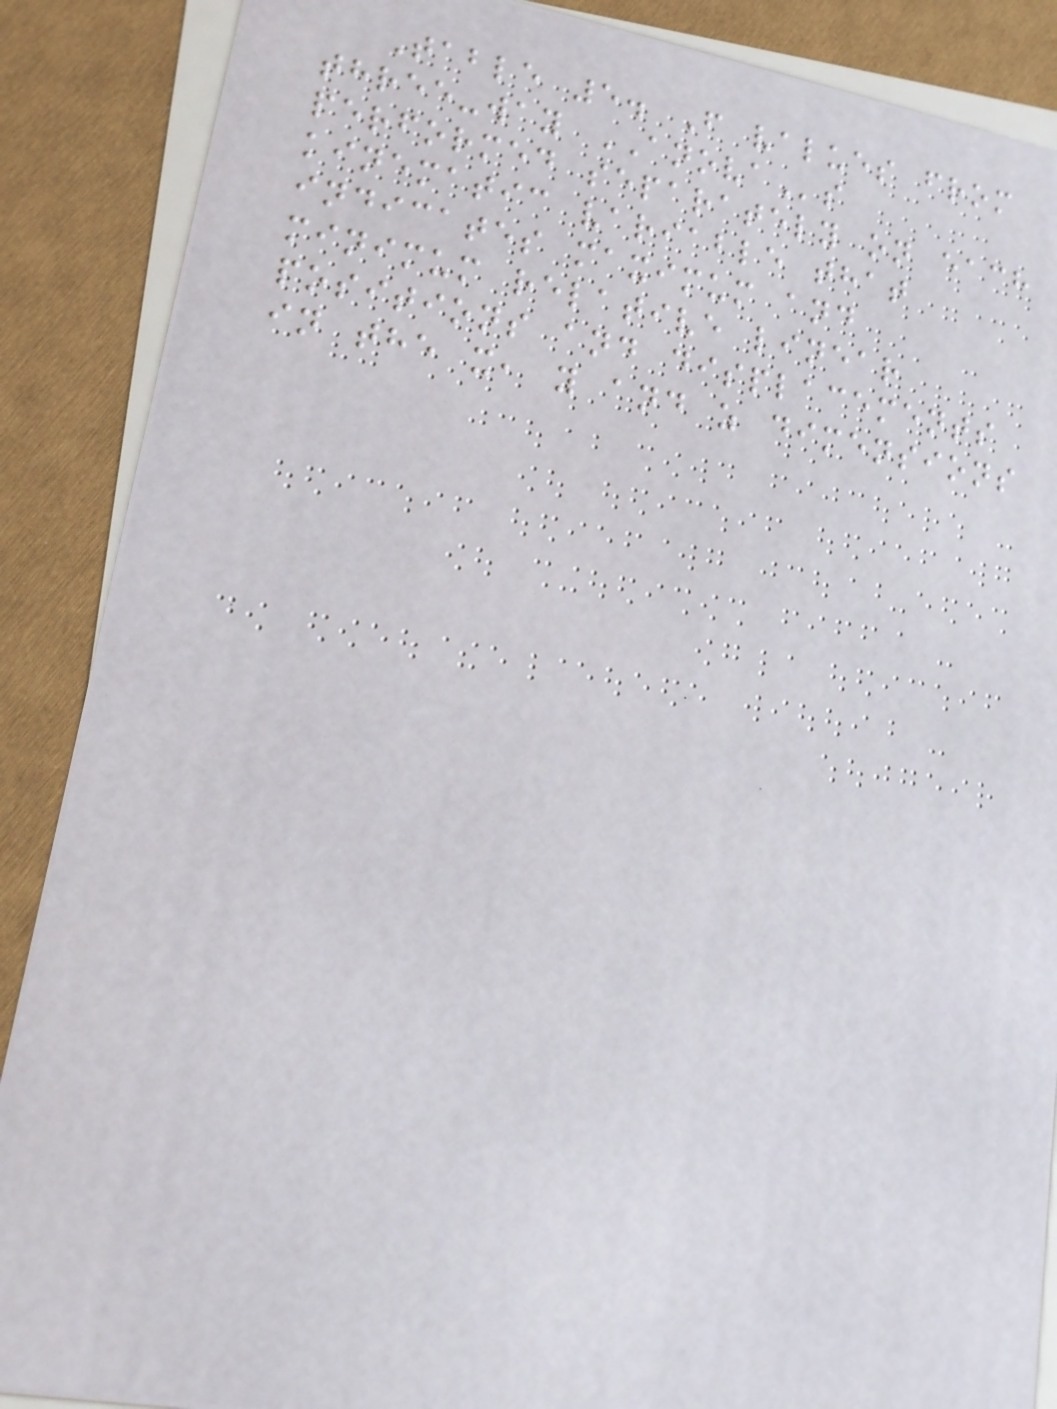Table 5. F values from
three-way ANOVAs
performed separately on each
kinematic variable that
indicates maximum and
minimum relative linear
positions and displacements
in the x, y and z dimensions
